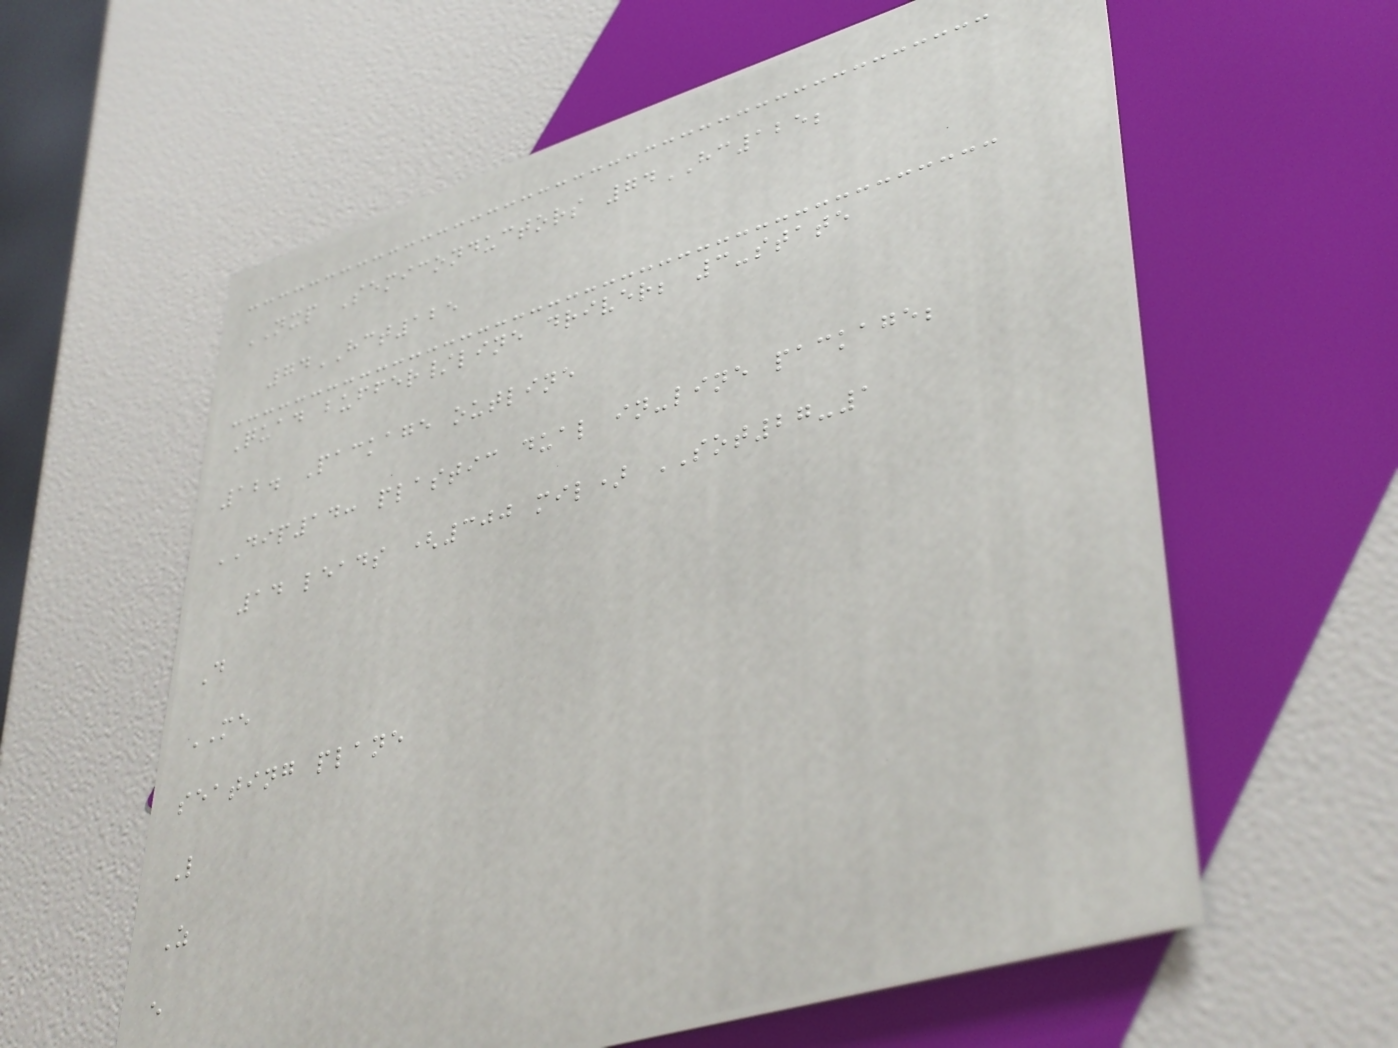NXP Semiconductors 74HC125;
74HCT125
Quad buffer/line driver; 3-state
12. Package outline
DIP14: plastic dual in-line package;
14 leads (300 mil) SOT27-1
D
ME
seating plane
L
Z
e
